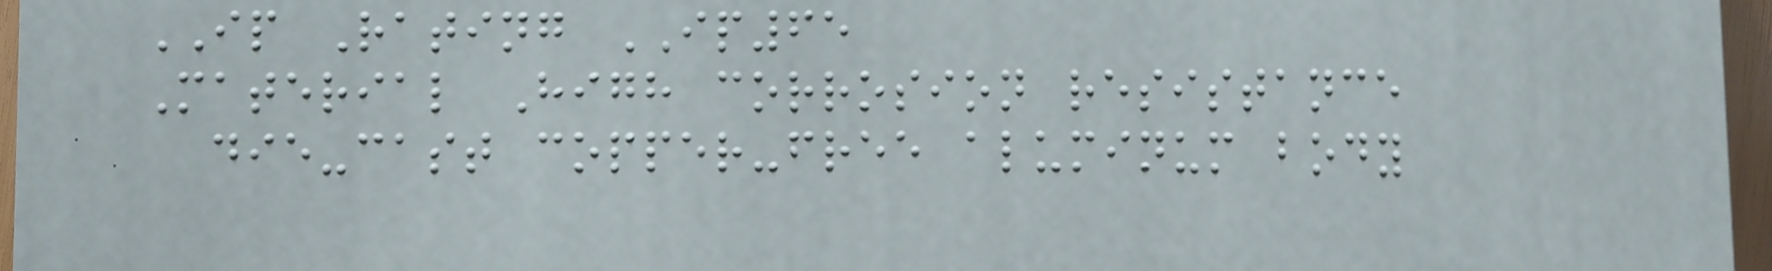IP Rating IP65
Material High corrosion resistance
die-cast copper-free aluminum body
